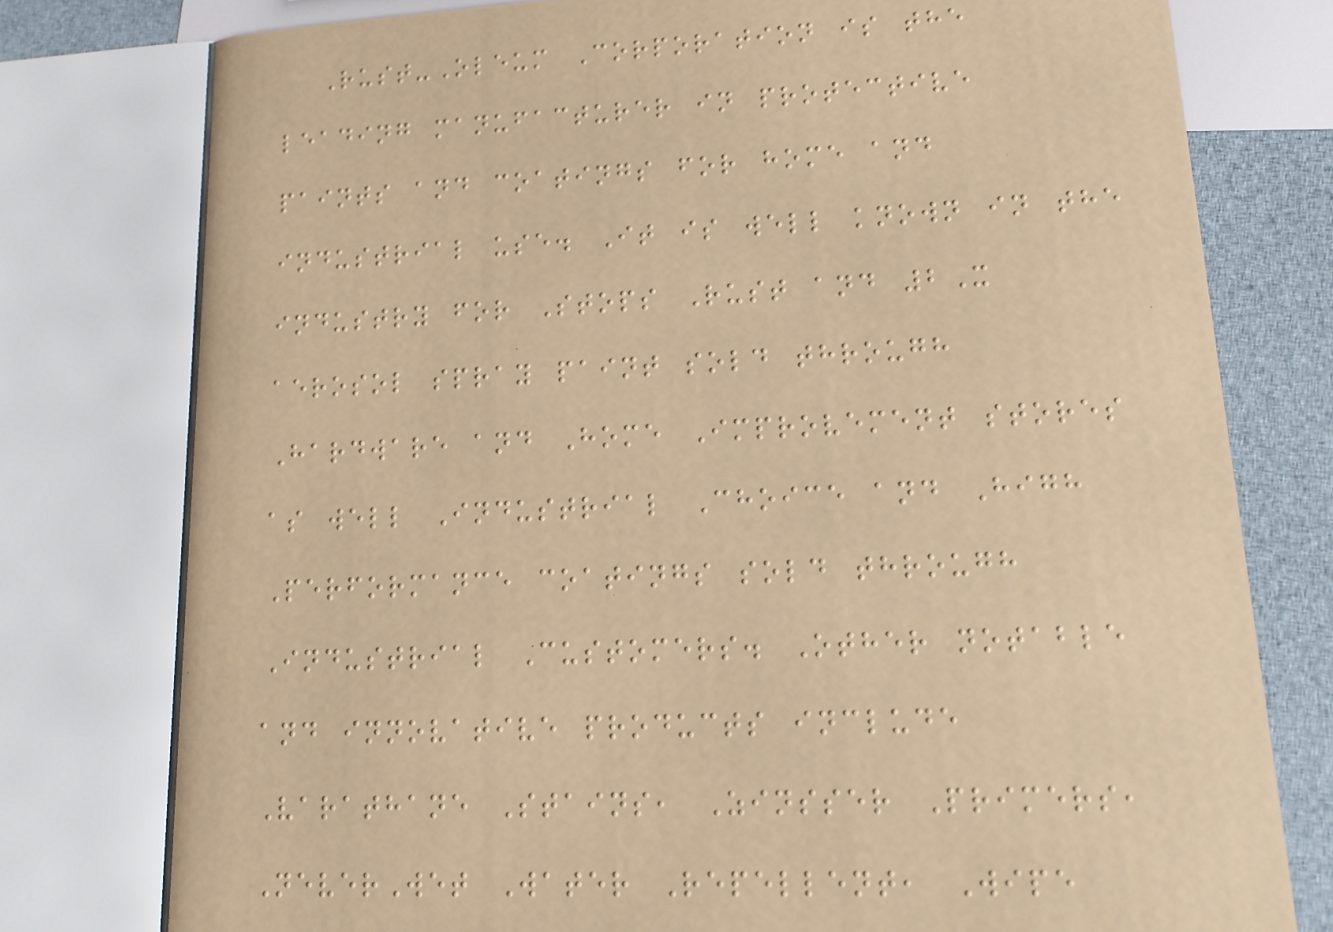Rust-Oleum Corporation is the
leading manufacturer in protective
paints and coatings for home and
industrial use. It is well known in the
industry for Stops Rust and 2X
aerosol spray paint sold through
Hardware and Home Improvement stores
as well Industrial Choice and High
Performance coatings sold through
Industrial Customers. Other notable
and innovative products include
Varathane Stains, Zinsser Primers,
NeverWet Water Repellent, Wipe
